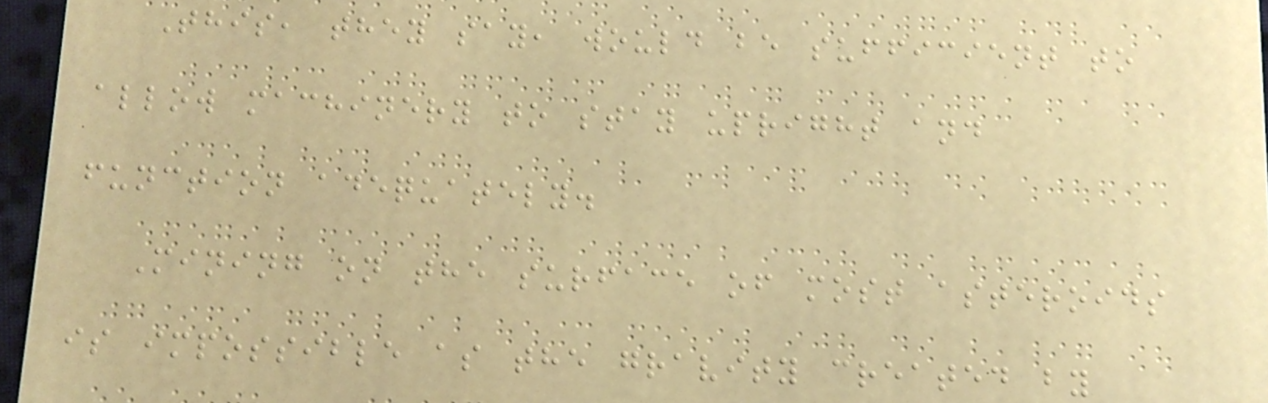This, they say, would be sufficient to
allow machinery to stay upright and
function adequately.
Mining on the surface of most asteroids
is impossible as the gravity created by
